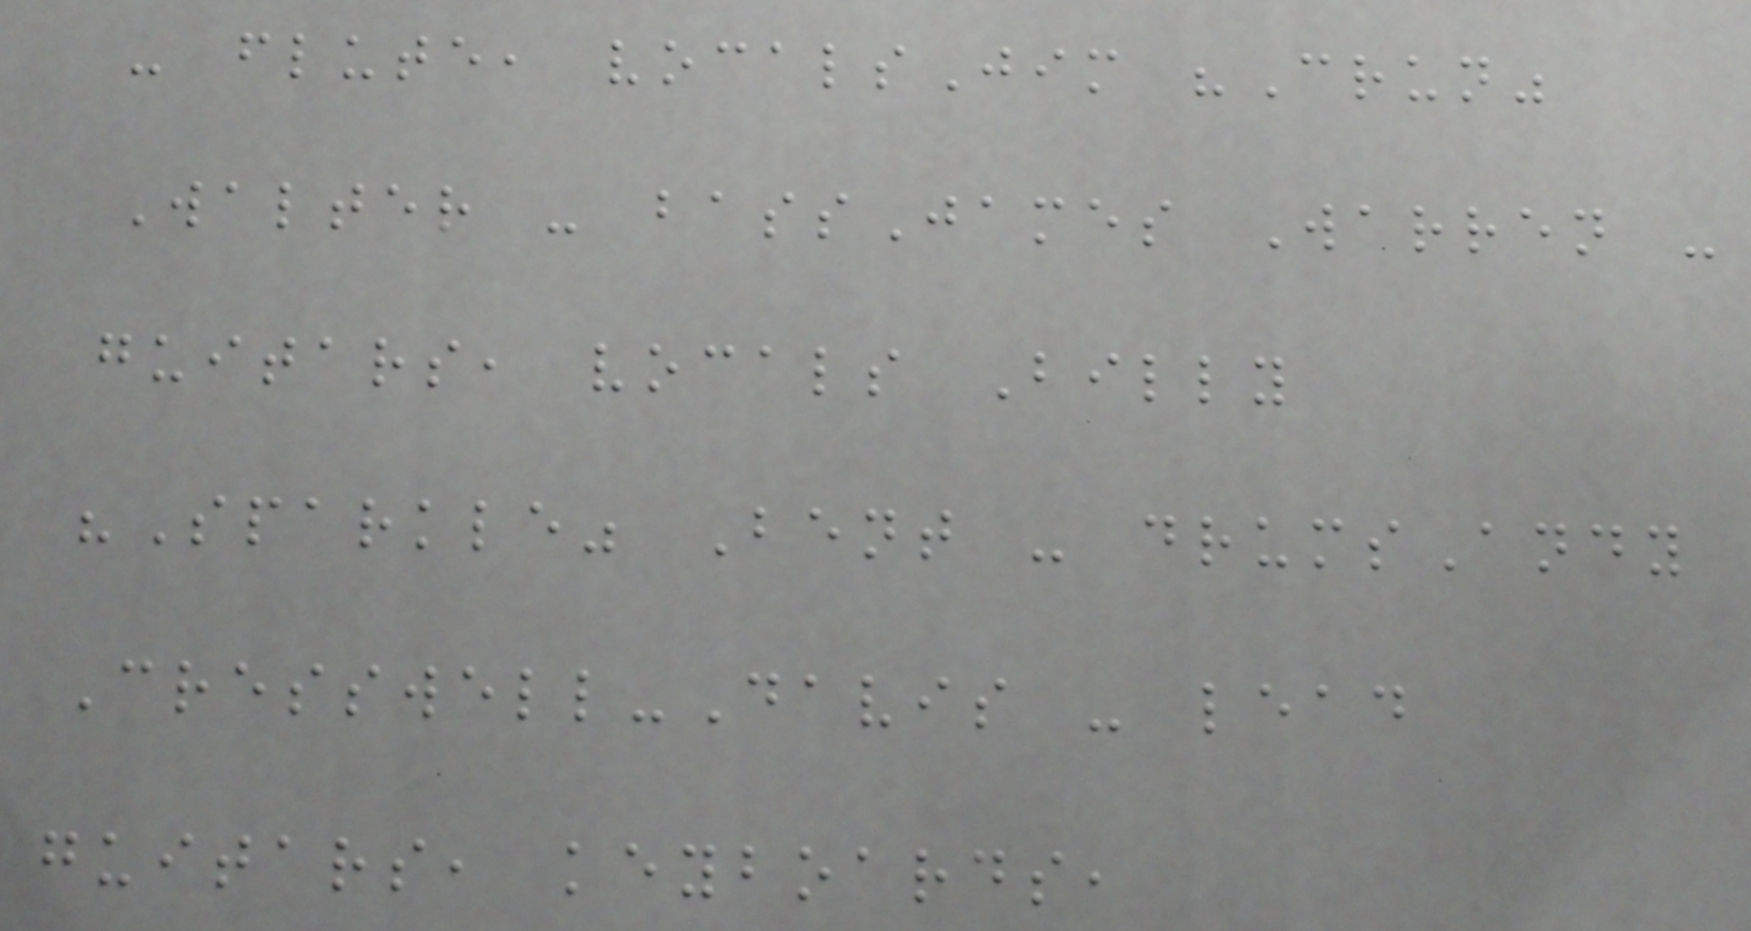- flute, vocalsJim "Crun"
Walter - bassJames Warren -
guitars, vocals Billy
"Sparkle" Bent - drumsAndy
Cresswell-Davis - lead
guitars, keyboards,
